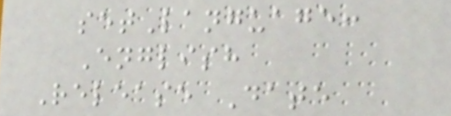setLanguage:
English
Release Date
